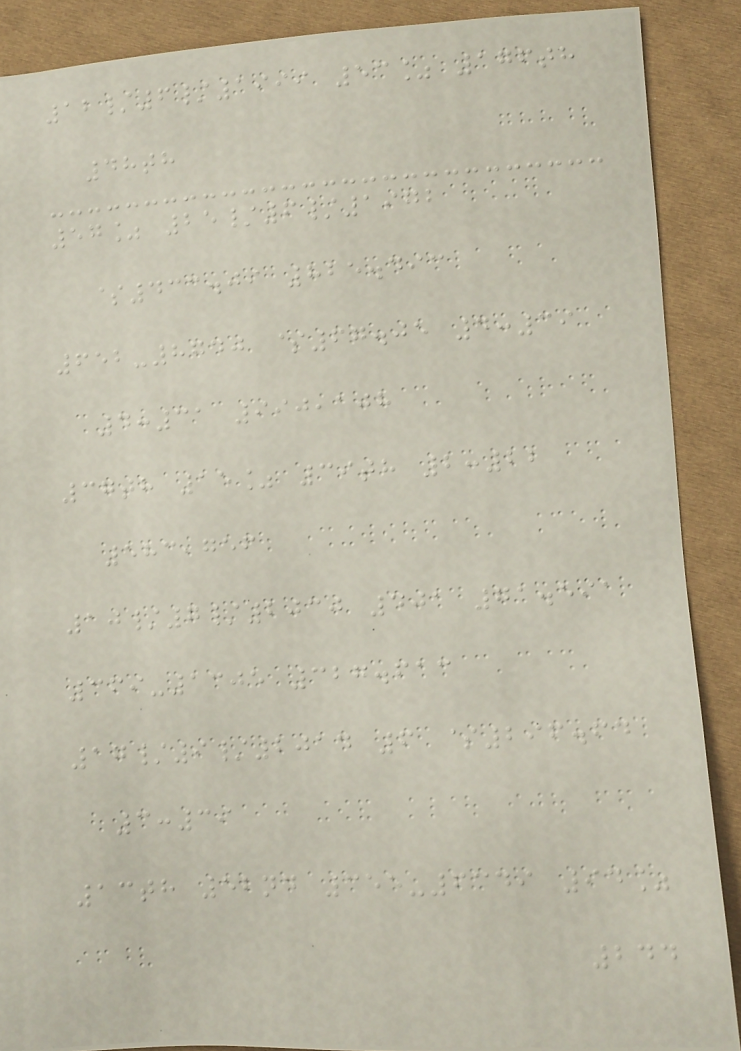12/6/1999 53% 176th
48th
57% 25/6/1972
$433.09 825.493
652-8740 $67.05 4:39
4:31 990,108
37th 15% 39th 2:22
583,756
10/7/2030 401 71.591
369-1305 327.613
17/9/2014 6 $296.64
3:39
13th 52nd 355-6349 94%
244
